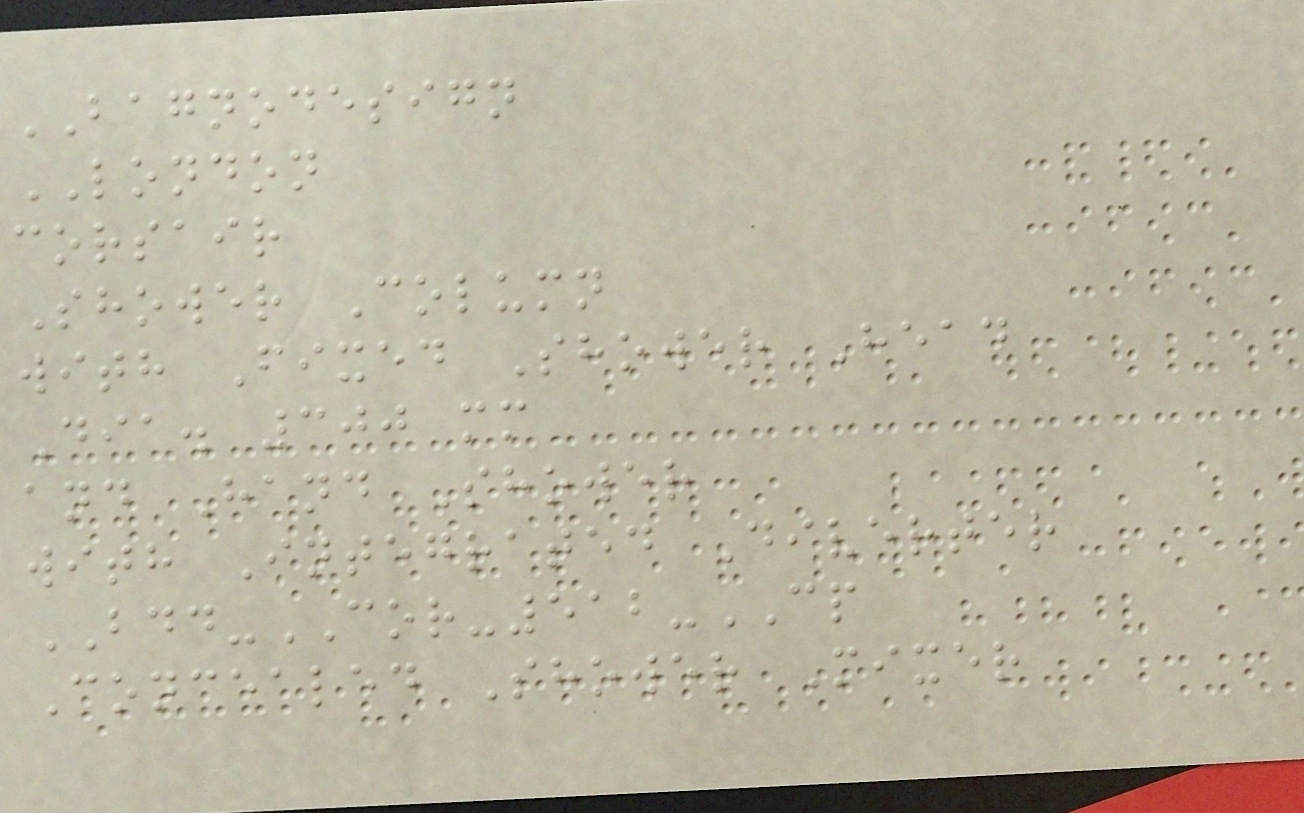BAGNODESIGN
LONDON
corsair
Shower Column
with Fixed Shower Head
Dia. 300 mm
and Hand Shower
with Integrated Diverter
BDD-COR-512-CP
Concealed Shower Mixer
